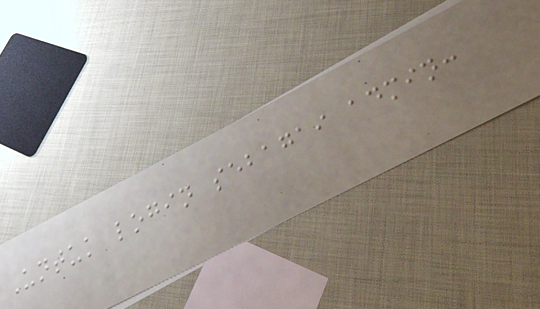Untuk login sebagai admin:
